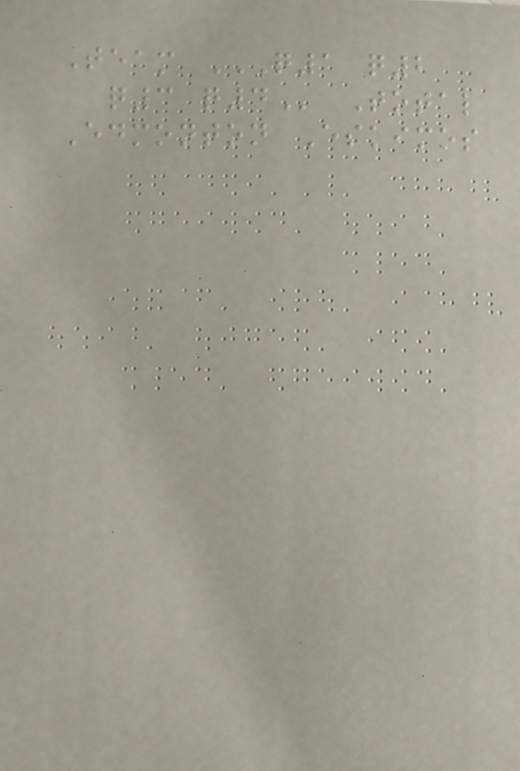Team Q1 Q2
Q3 Q4 Total
Edmonton Eskimos
